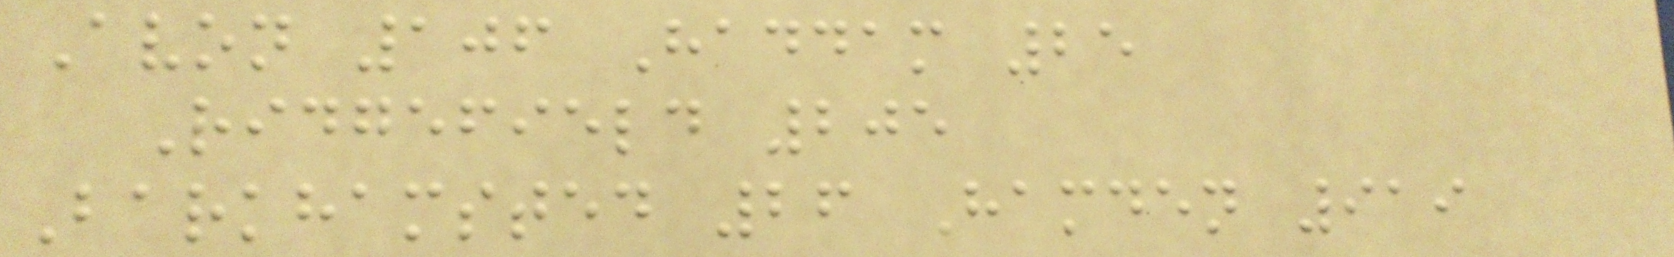Avon 106 Haddam 25
Ridgefield 205
Barkhamsted 26 Hamden 919
